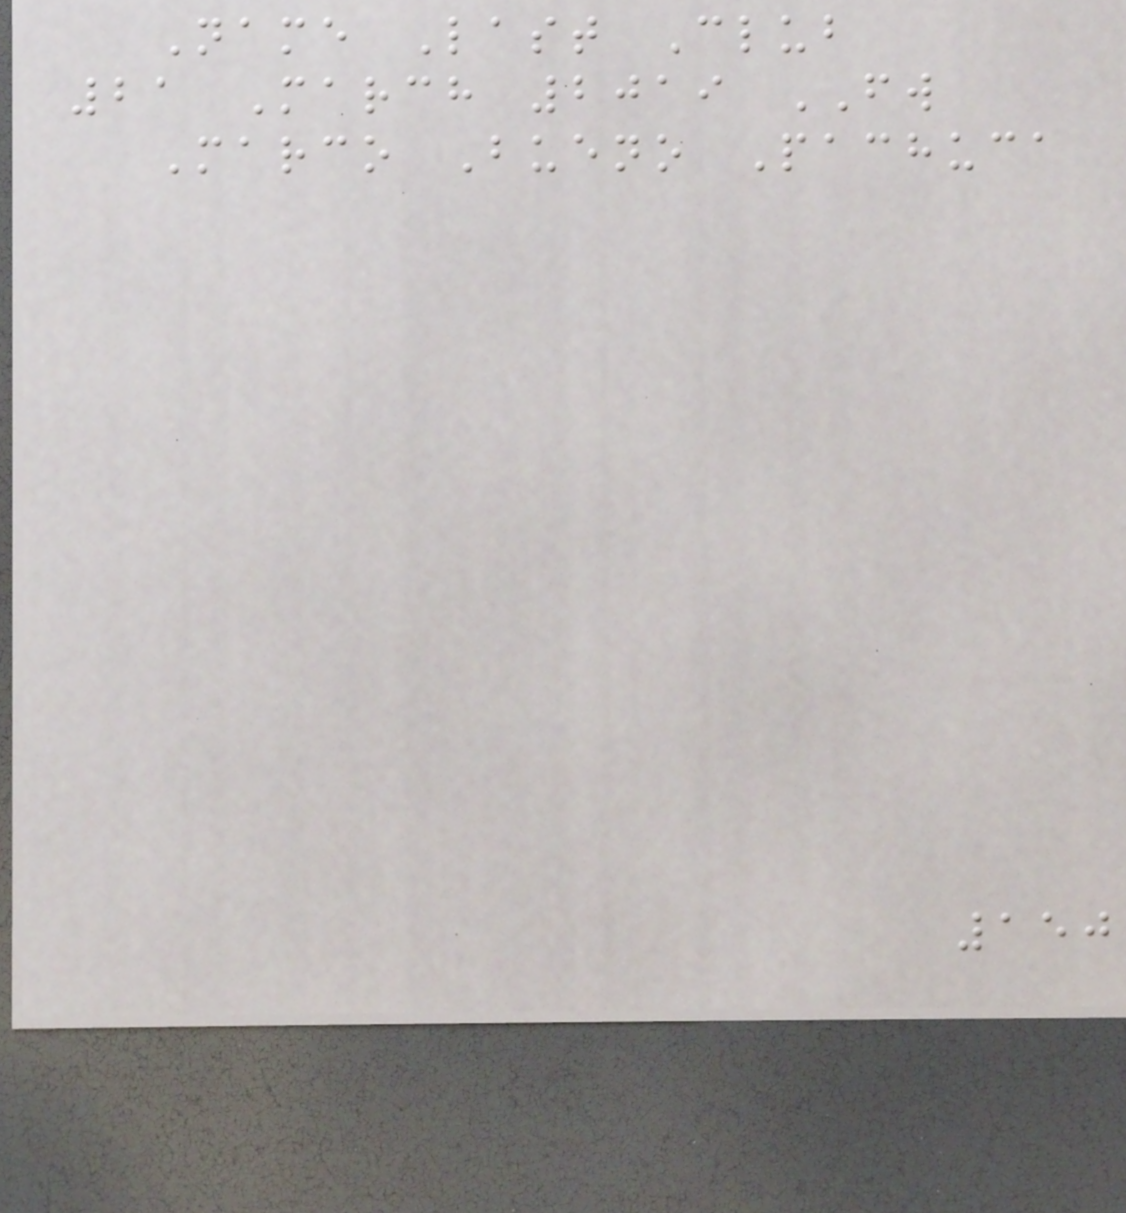Name Last Club
21 March 2019 FW
Marco Bueno Pachuca
150
